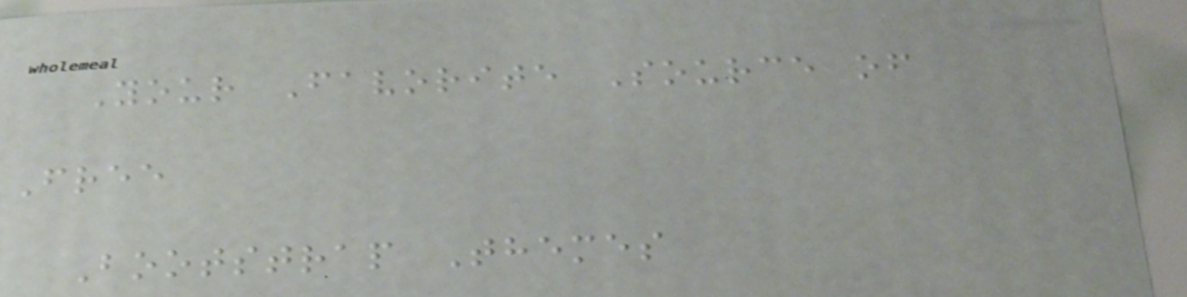Your Favorite Source of
Free
Bootstrap Themes
